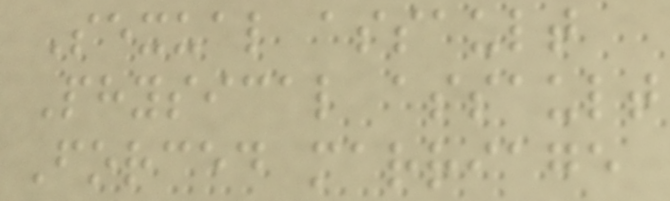Sexual assault
Physical assault
Forced marriage
